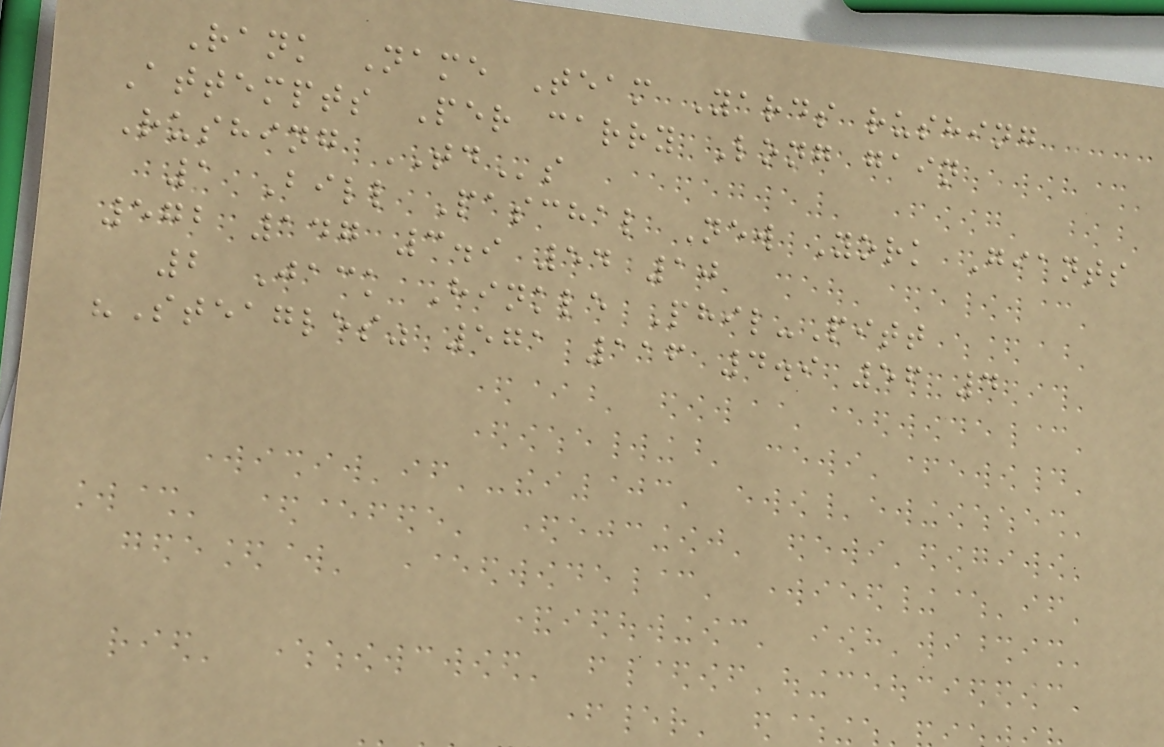Rank Name Team Yards rushing
Attempts Per carry Long gain
Rushing TDs
1 Bill Paschal New York Giants
572 147 3.9 54 10
2 Jack Hinkle Phil-Pitt
"Steagles" 571 116 4.9 56 4
